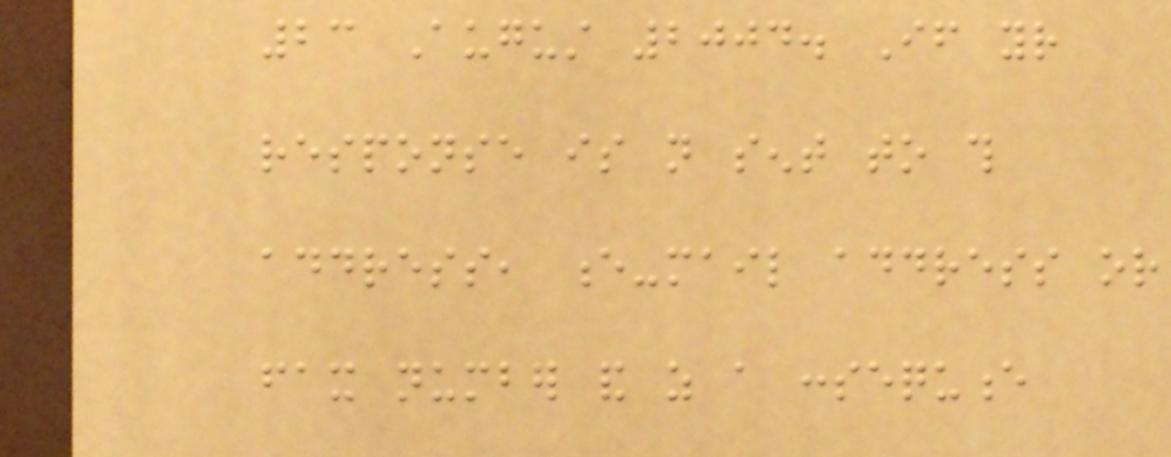23 August 2004. If your
response is not sent to this
address, e-mail address or
fax number and as a consequence
